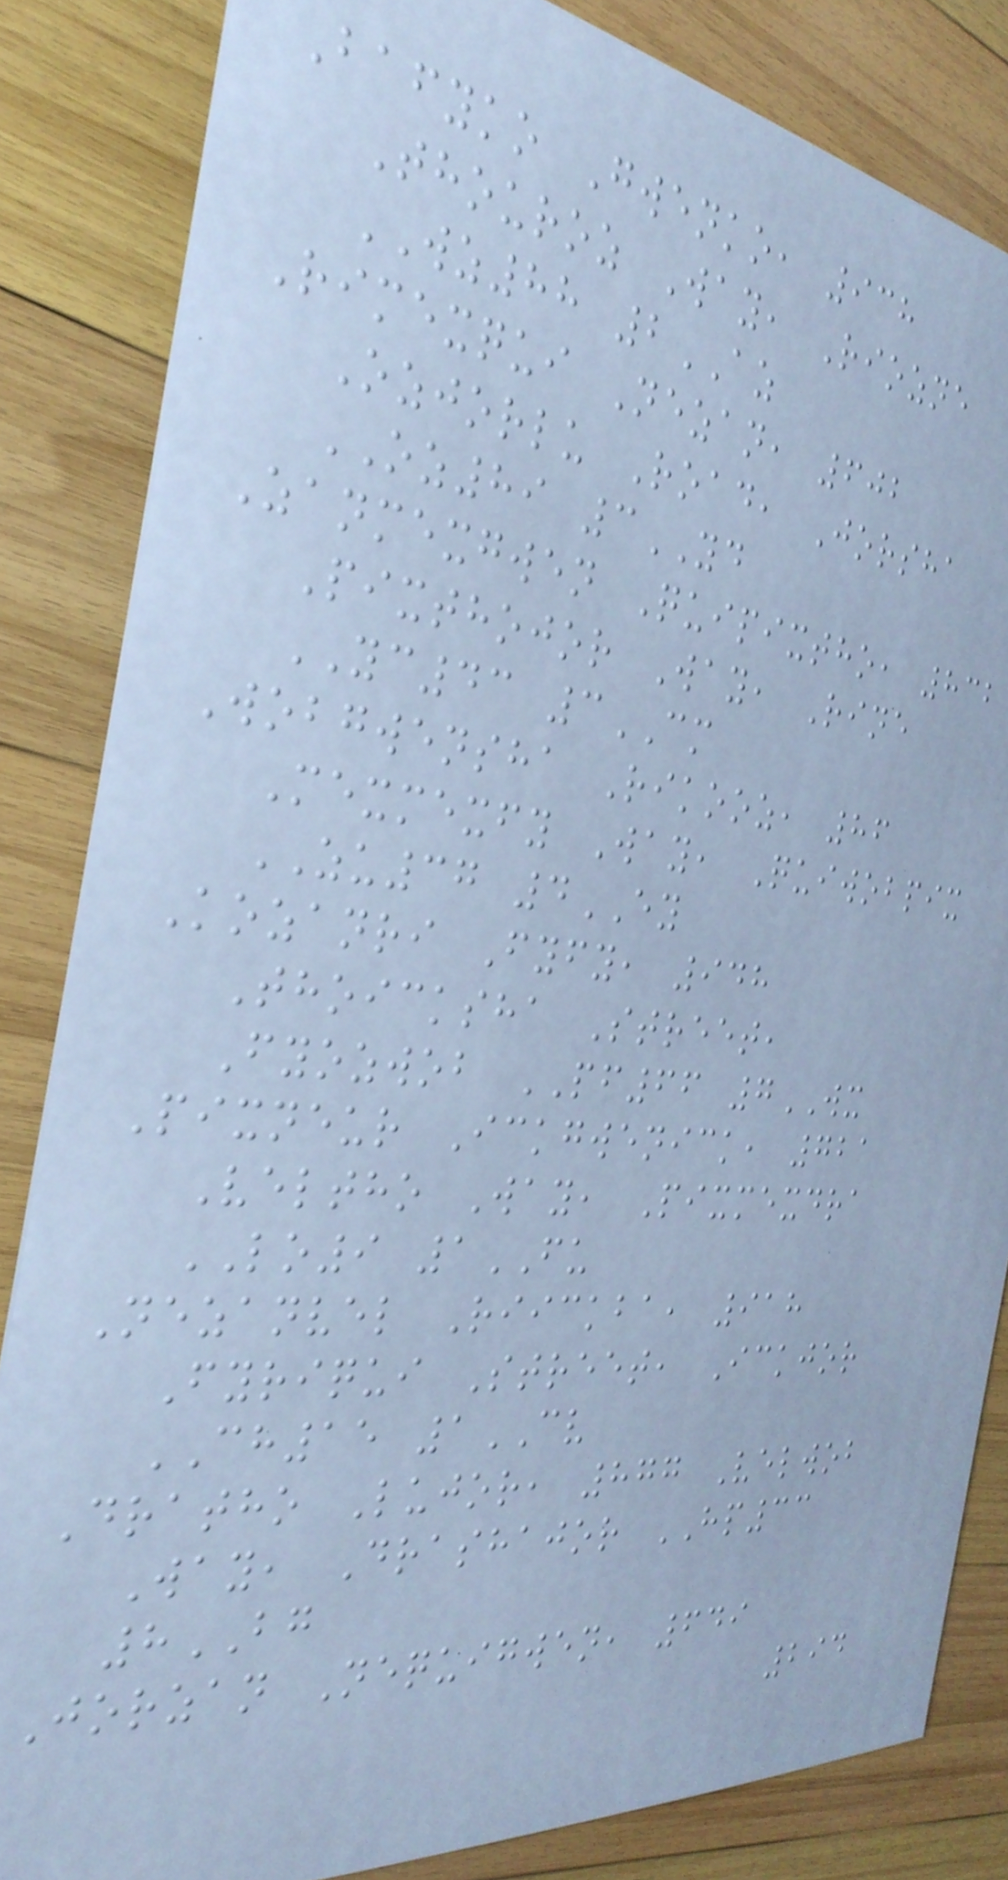Bafyko Gwenko, 938
Thouroz Way, Riozne
WZ88 2AZ
Rimexqui Nezan, 602
Ozjorlu Road, Jorsha
OZ89 3YD
Zanmexgwen Quipixtho, 832
Pixthojor Way, Rine
YC43 3CM
Wobgwensha Rikooz, 86
Mexmexfy Way, Quiwobpix
ZU37 4EY
Kozanri Fyfy, 948
Thoicksha Street,
Fyozwob PF66 7WX
Pixneur Ickgwenick, 721
Veltho Way, Pixmexdra
LO9 1FU
Nezanvel Riickba, 918
Fyriqui Street, Ickjor
CH15 1CV
Dratho Lujor, 877 Velwob
Way, Drashajor HP33
8BG
Jorzan Nequigwen, 649
294
